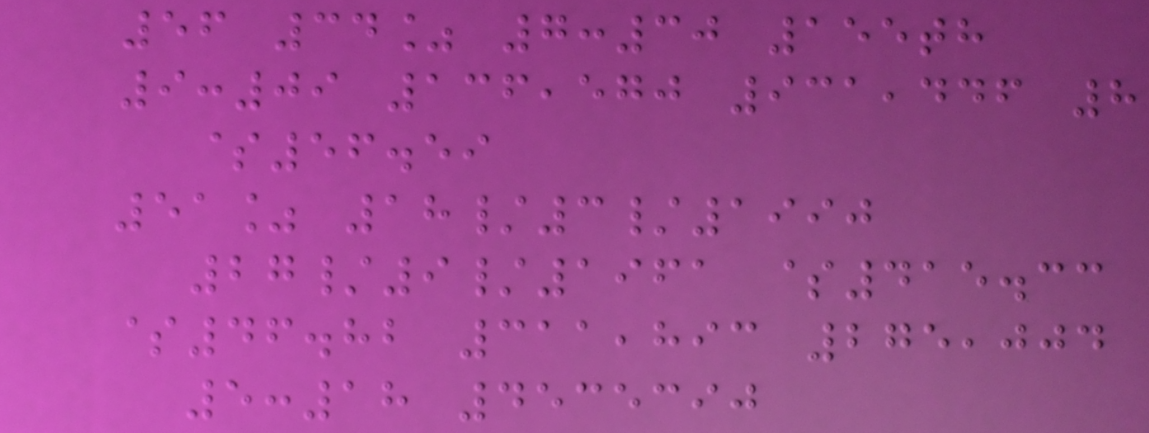56 34% 7:30 155th
9:09 136,570 931,446 8
$56.59
51% 18/3/1990
27/9/1961 $415.33
$46.82 311,893 275,004
5:18 4535390
